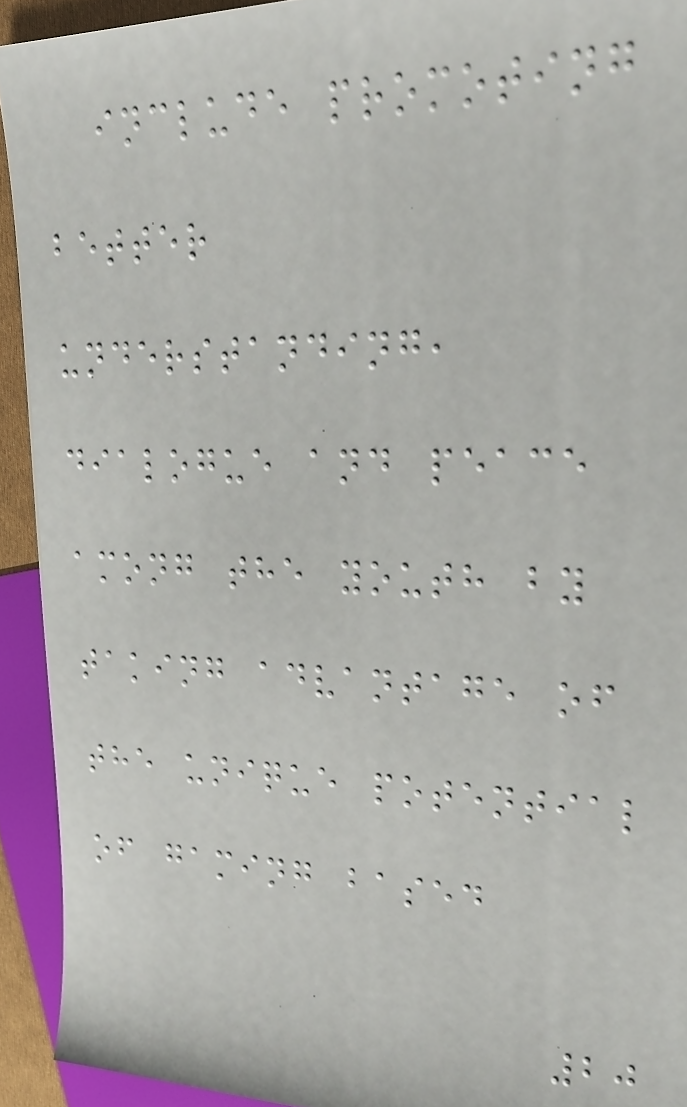include promoting
better
understanding,
dialogue and peace
among the youth by
taking advantage of
the unique potential
of gaming based
20
